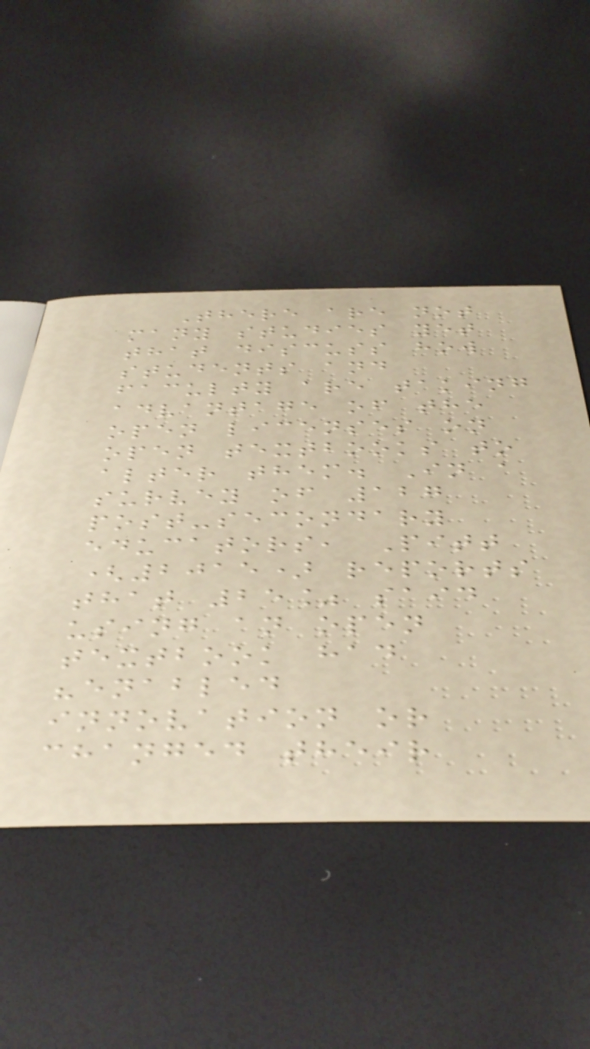There are not
many studies yet
that discuss how
students and
faculty are taking
advantage of the
open licenses on
open textbooks to
alter them. In a
survey of 127
post-secondary
educators, Pitt
(2015) reports
that 25% said
using an open
textbook had
"enabled
innovation or
changed their
